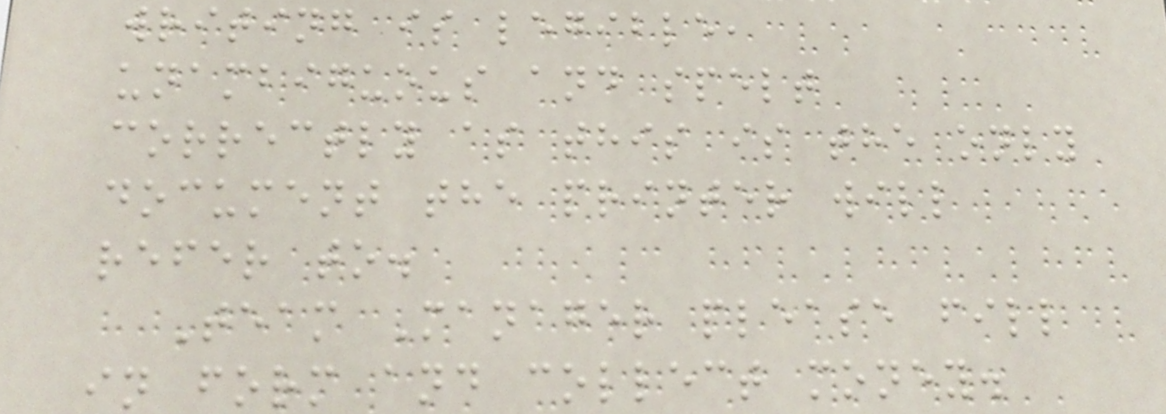writing is legible,
unambiguous and spelt
correctly as this is the only
document the printer will
refer to.
Team Manager please fill
in form and collect money.
